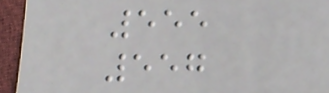555
557
